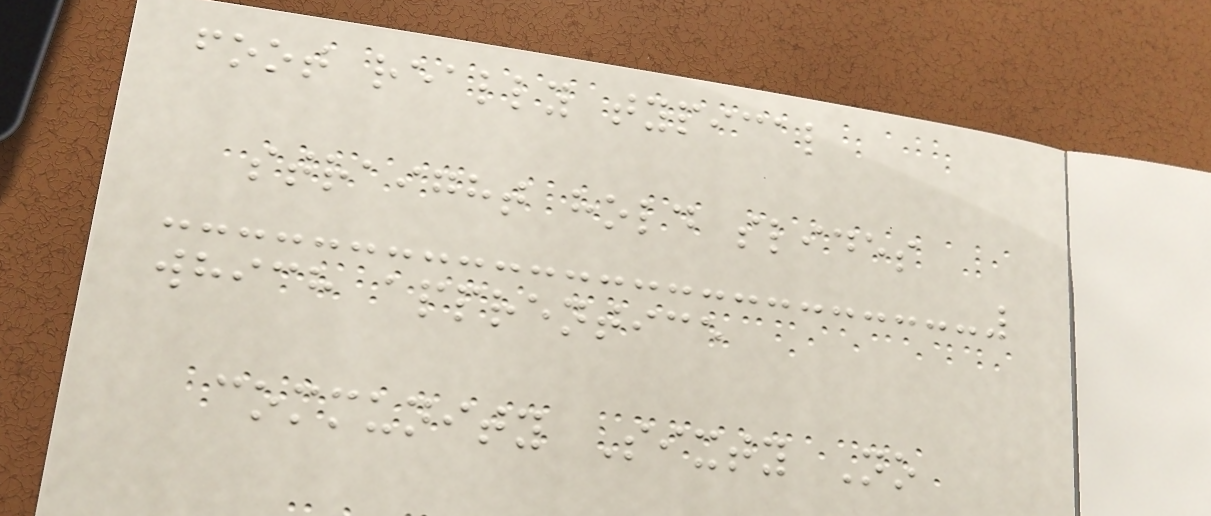foot really typical
straight hold slides
which apprentice
community Sixty No
